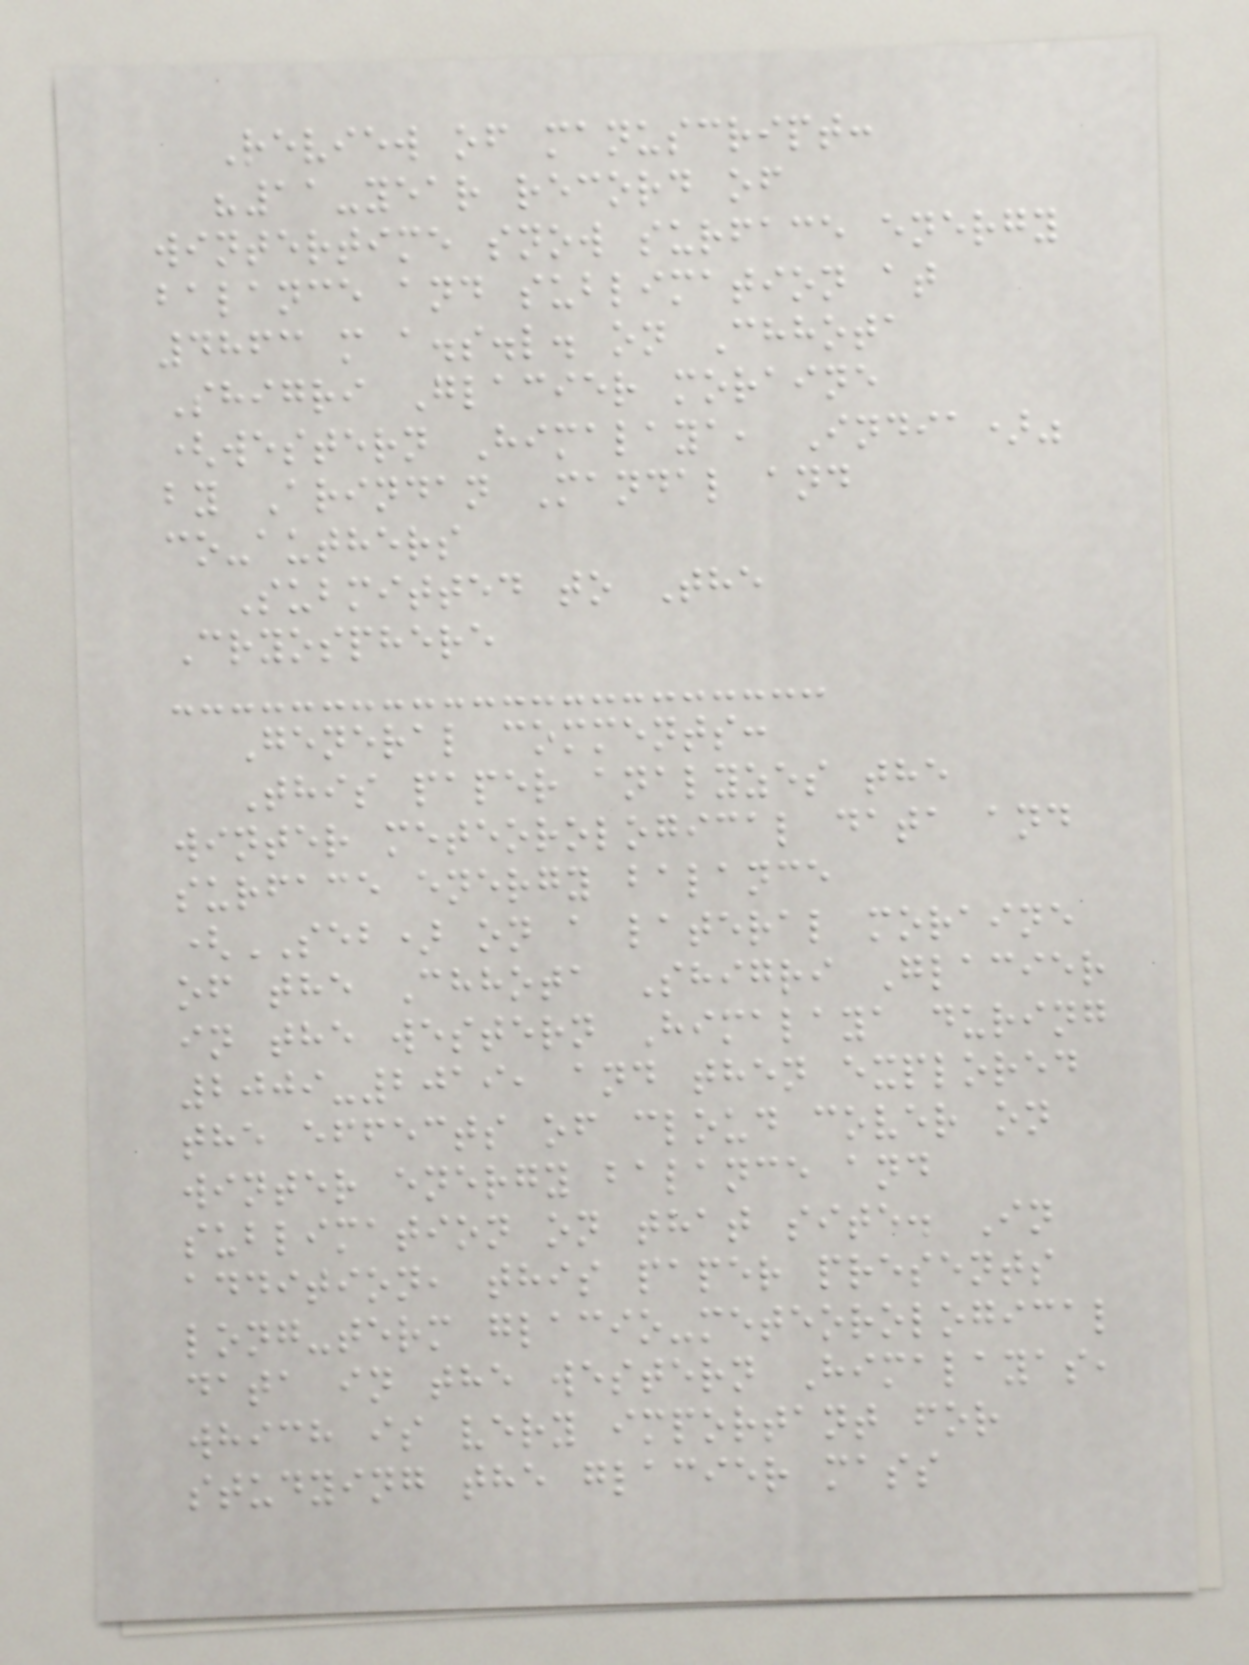Review of manuscript:
"11-year record of
wintertime snow surface energy
balance and sublimation at
4863 m a.s.l. on Chhota
Shigri Glacier moraine
(western Himalaya, India)"
by Arindan Mandal and
co-authers
Submitted to The
Cryosphere
General comments:
This paper analyzes the
winter meteorological data and
surface energy balance
(SEB) on a lateral moraine
of the Chhota Shigri Glacier
in the western Himalaya during
2009-2019, and then explored
the effects of cloud cover on
winter energy balance and
sublimation on that site. In
addition, this paper presents
long-term glacio-meteorological
data in the western Himalayas,
which is very important for
studying the glacier mass
